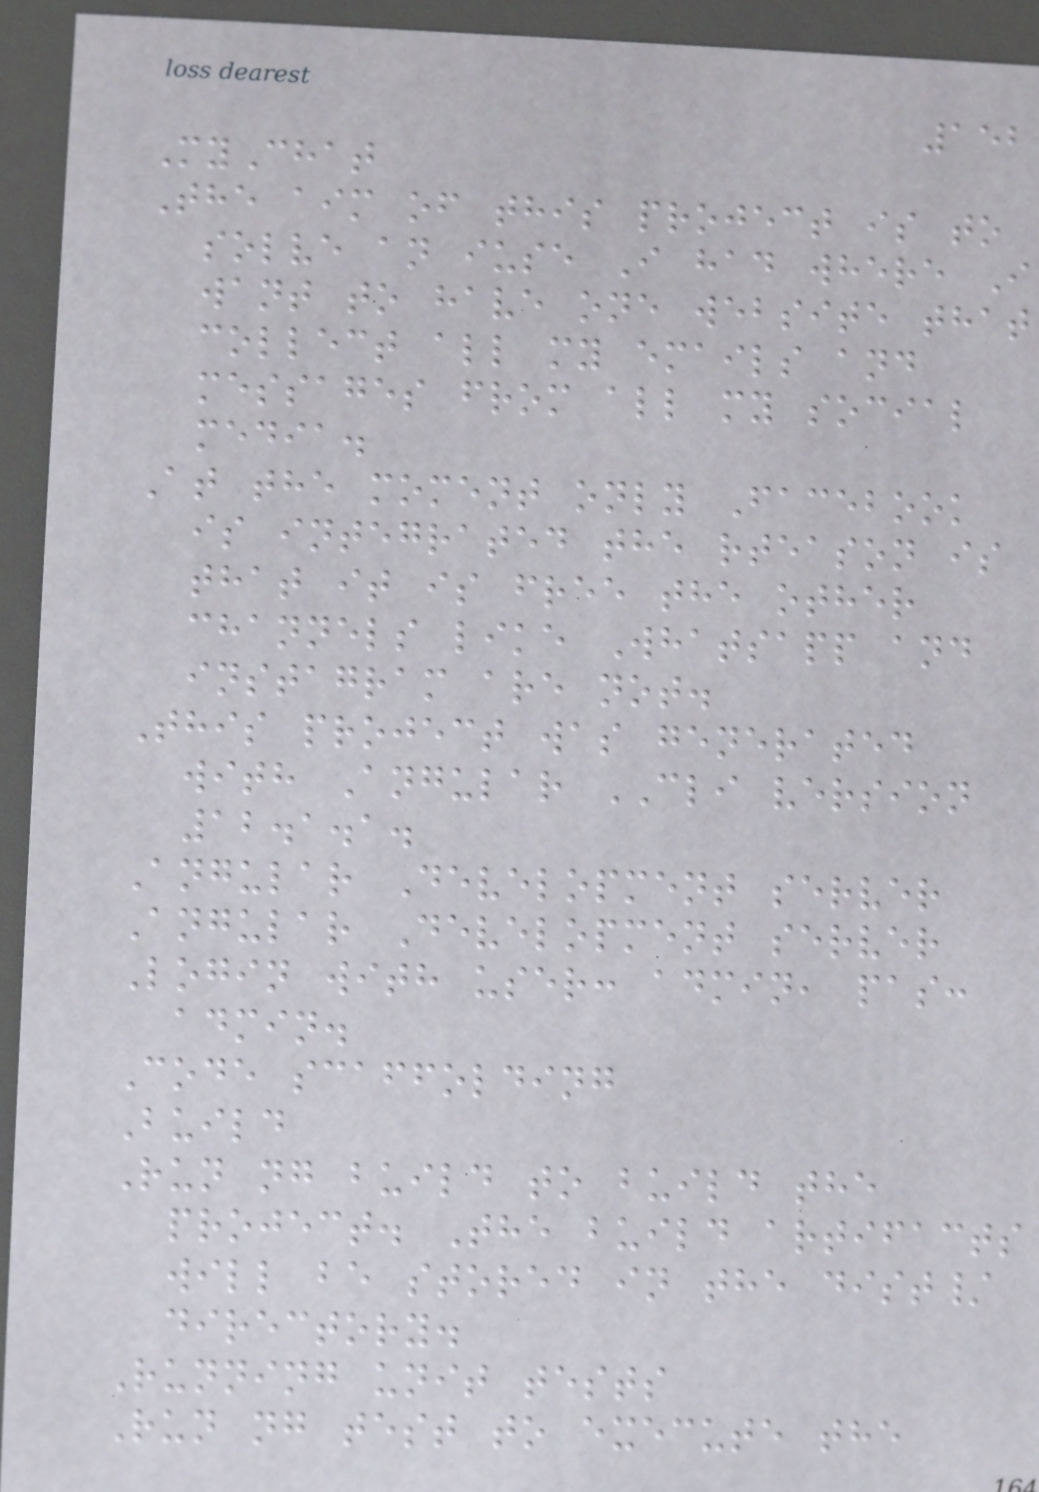152
MyChat
The aim of this project is to
solve an iuse I had where I
want to have one website that
collect all my emails and
messages from all my social
media.
At the moment only Facebook
is integrated the rteason is
that it is free the other
channels like Whatsapp and
instagram are not.
This project was generated
with Angular CLI version
12.1.1.
Angular Development server
Angular Development server
Login with user: admin, pas:
admin.
Code scaffolding
Build
Run ng build to build the
project. The build artifacts
will be stored in the dist/
directory.
Running unit tests
Run ng test to execute the
